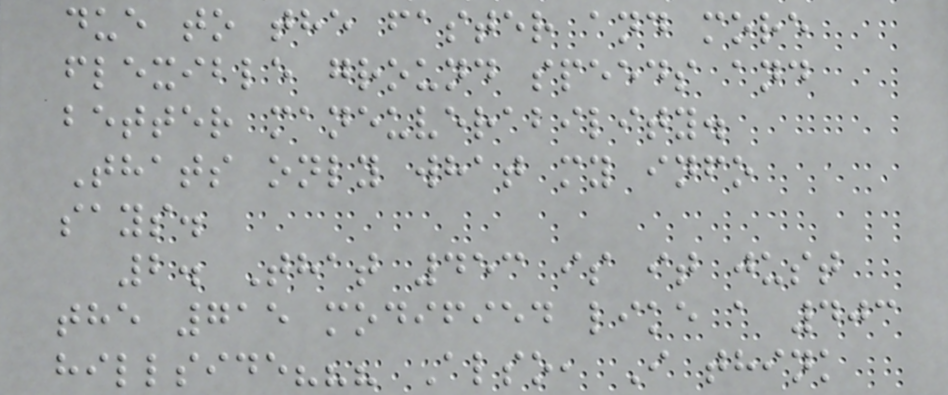due to the faster and more
flexible ground speeds and
better maneuverability.
Thats only what my info
says.
2. That 453 is it just
the 715 modified like a 403
hillside??? Also, I think
